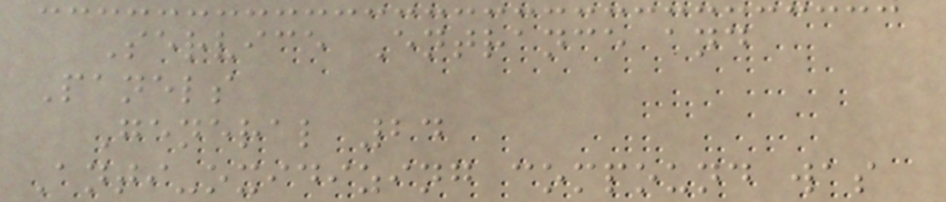Service Entrance and
Panels
General 24
Anti-oxidizing compound was
